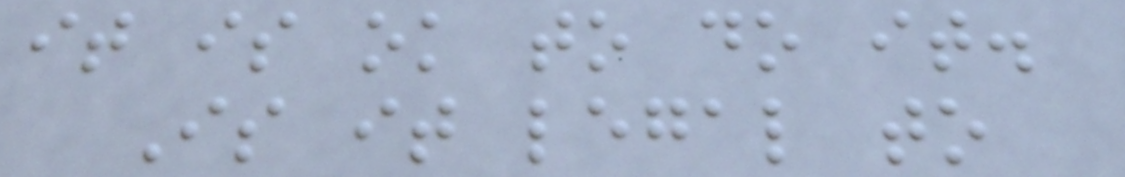it is ok to do it.
Is it legal to
